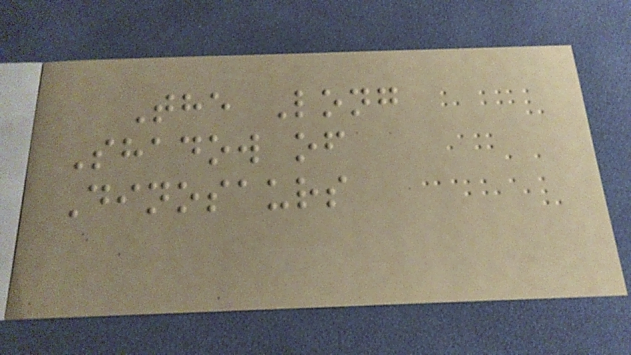The Long
Shadow of
Dinosaurs
